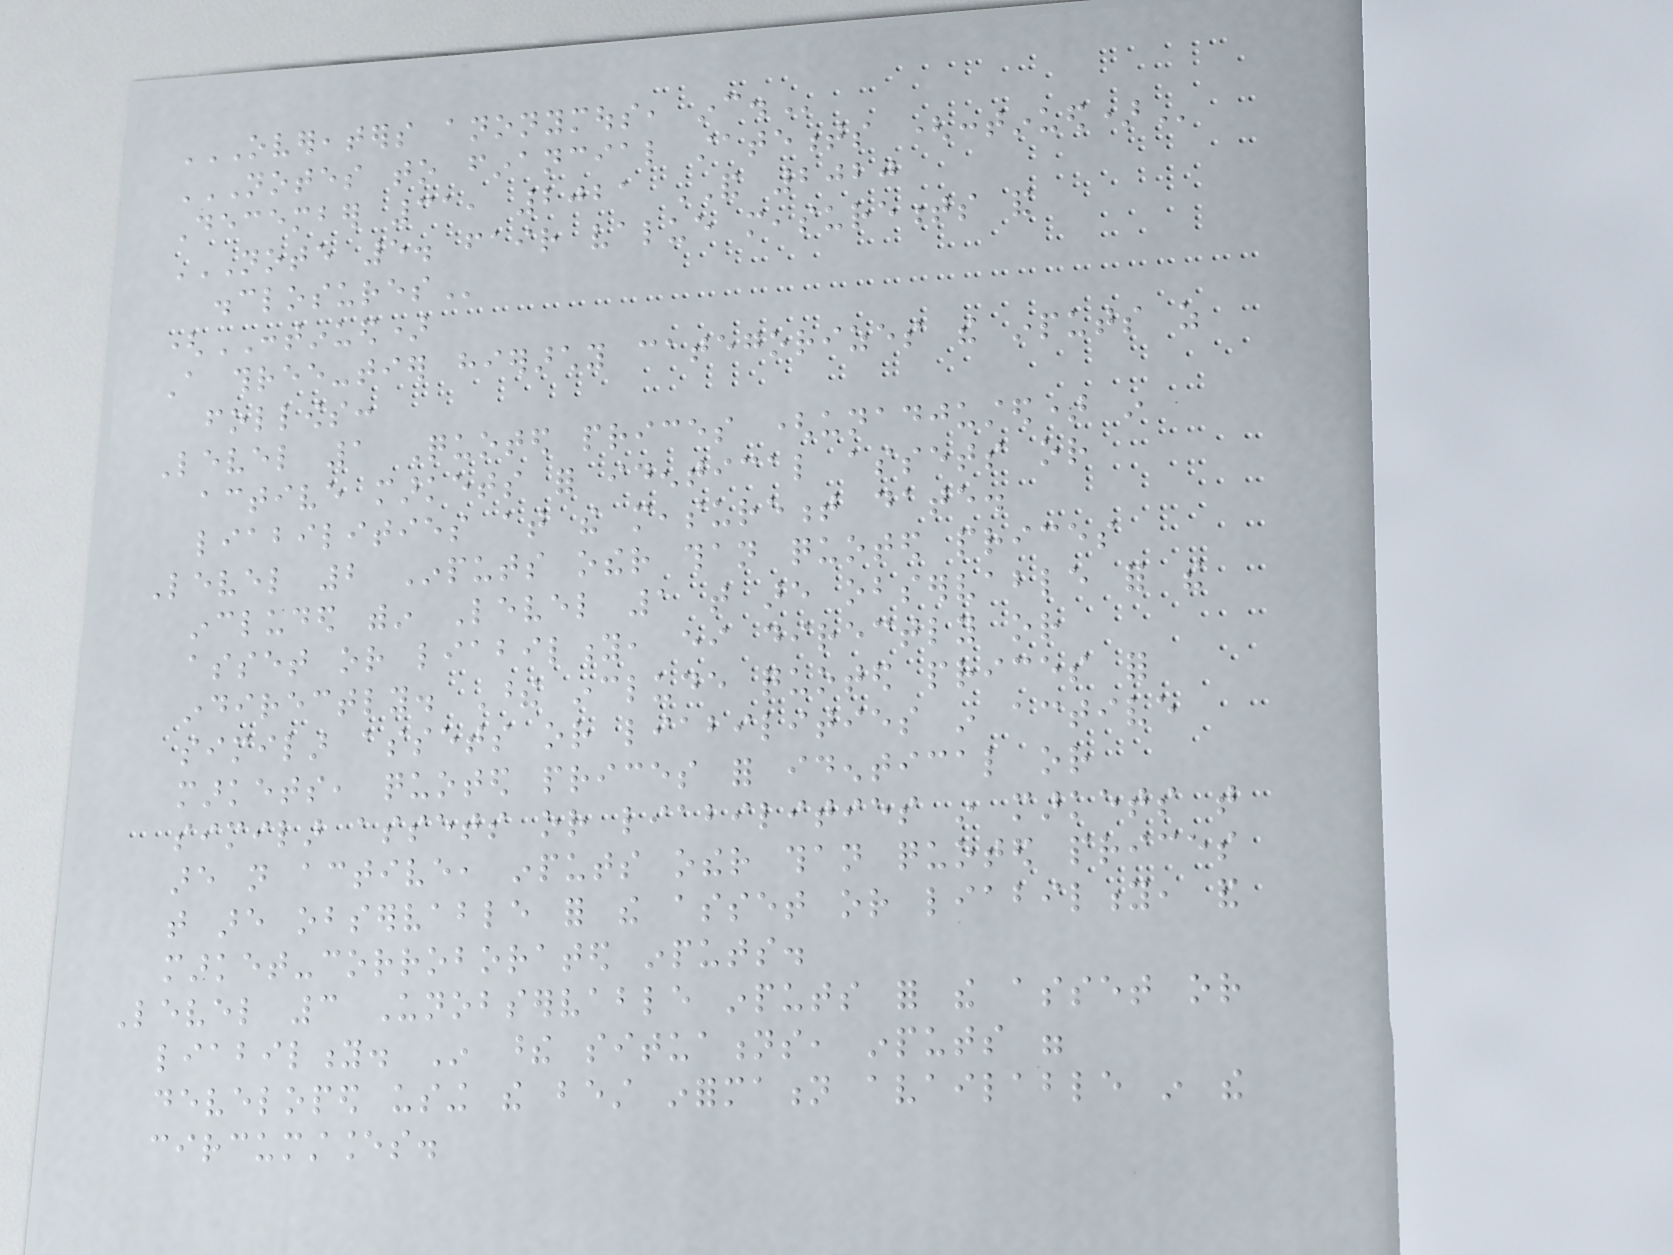OVEREATERS ANONYMOUS, INC.
NOTES TO FINANCIAL STATEMENTS (CONTINUED)
December 31, 2021 AND 2020
NOTE 5. FAIR VALUE MEASUREMENTS AND
DISCLOSURES
(CONTINUED)
A three-tier hierarchy categorizes the inputs as
follows:
Level 1 Quoted prices (unadjusted) in
active markets for identical assets or
liabilities at the measurement date.
Level 2 Inputs other than quoted prices
included within Level 1 that are observable for the
asset or liability, either directly or
indirectly. These include quoted prices for
similar assets or liabilities in active
markets, quoted prices for identical or
similar assets or liabilities in markets that
are not active, inputs other than quoted prices
that are observable for the asset or liability, and
market-corroborated inputs.
Level 3 Unobservable inputs for the asset or
liability. In these situations, inputs were
developed using the best information available in the
circumstances.
